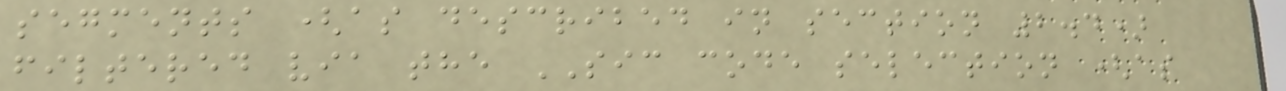segments (as described in section 2.4)
filtered via the SIC code selection (as
